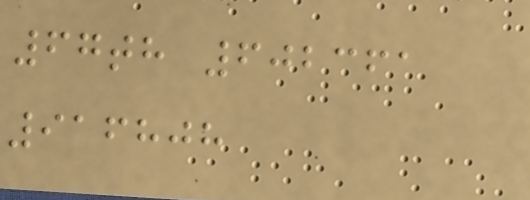67th 602361
916808
